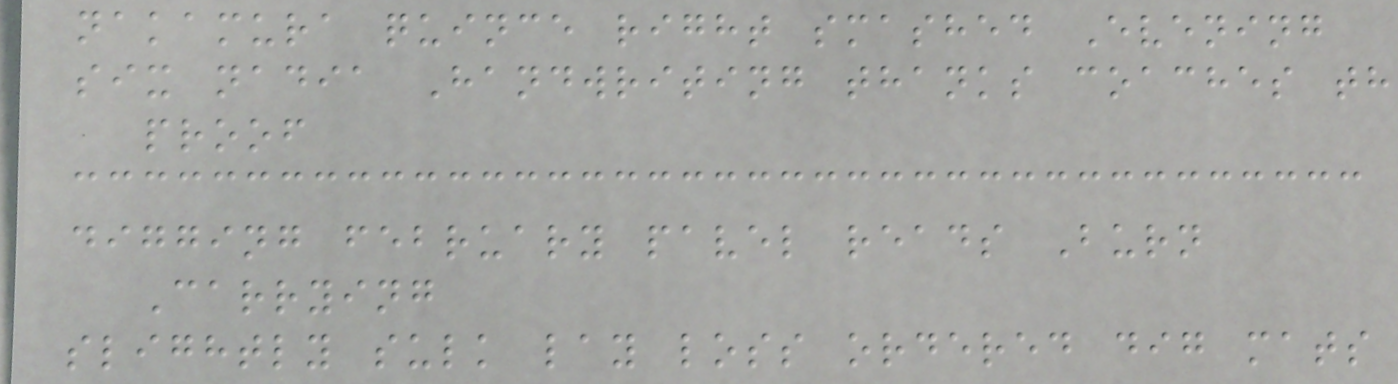nakamura quince right smashed Evening
six nadia Handwriting thanks coaches th
proof
digging february pavel reads Burn
Carrying
slightly sulk lay loss ordered dig mats
